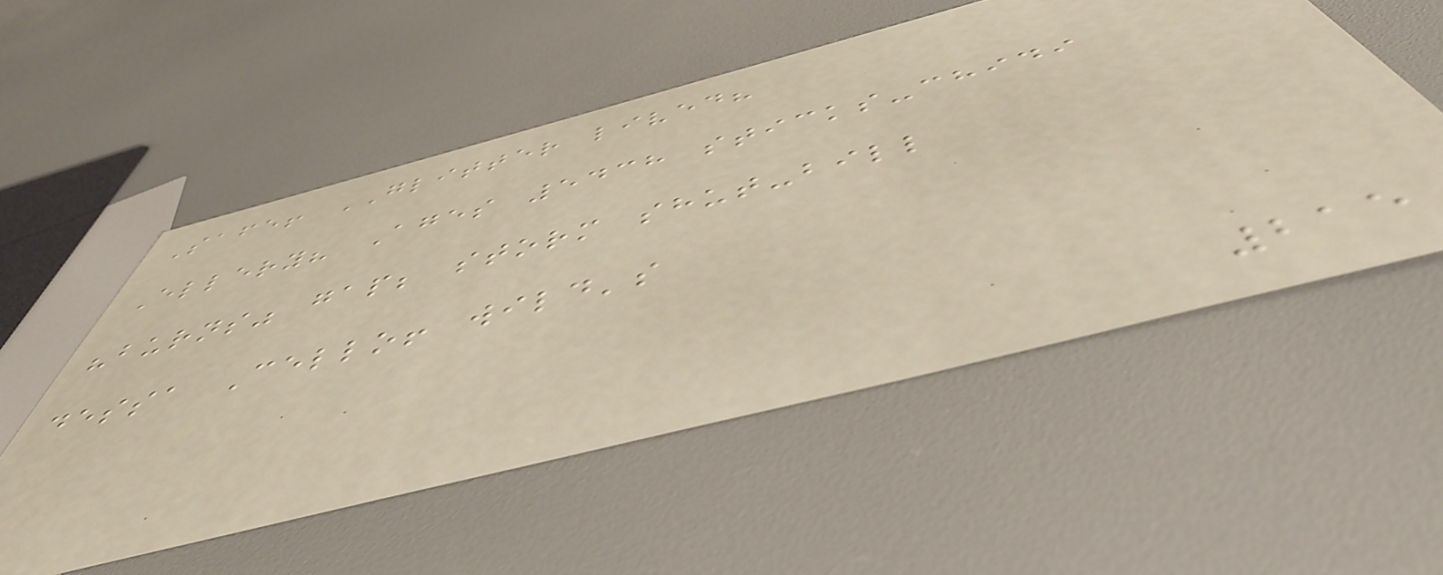Safe! GLITTER lived?
Ellery? Ages 5438 sticks-chidi
"burns" gap; storm shut-bill
dessa Cello! wild's
215
